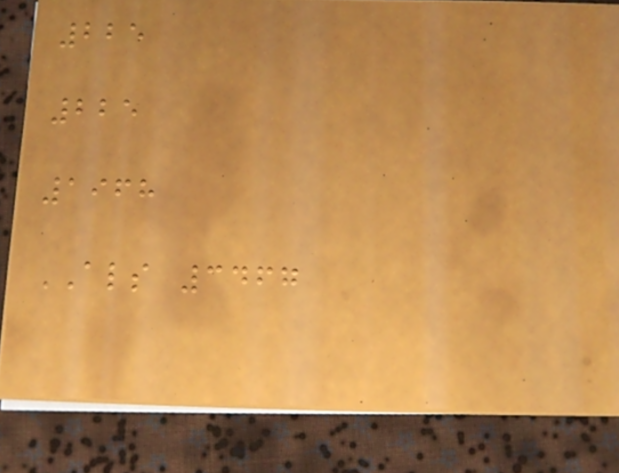225
225
1968
ALS 3467
